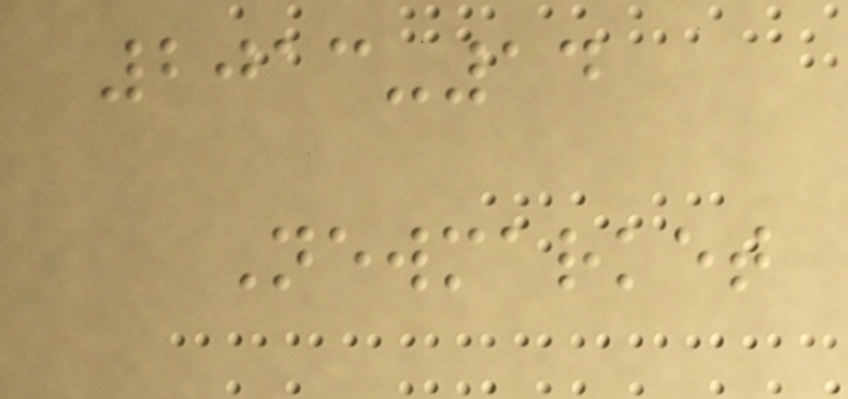2013-14
Newmarket
